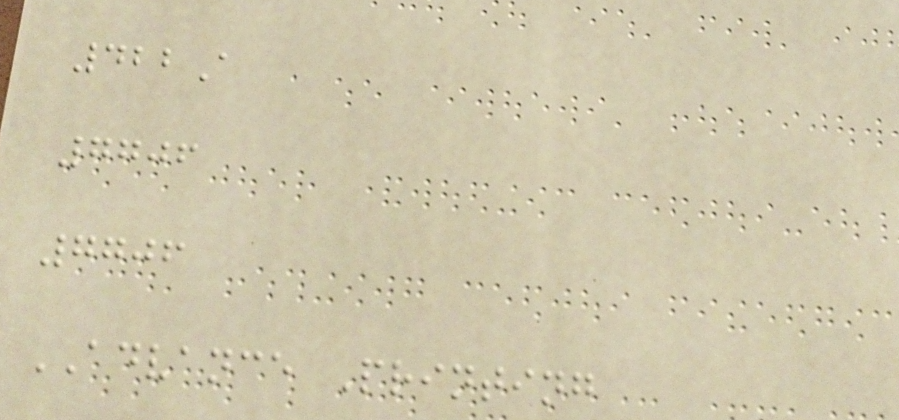422A
7706
7706
ADVANCE Printing
